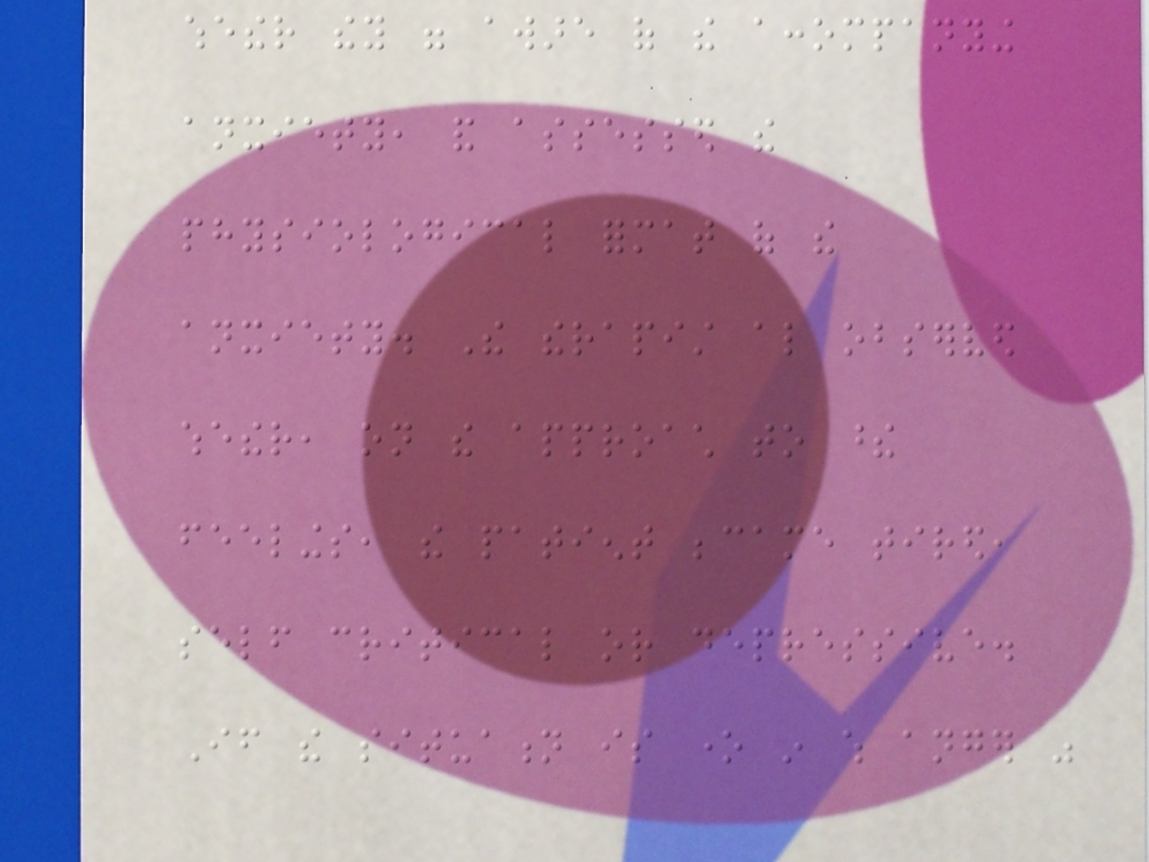whether they were aware of the accompanying
anxiety, and assessed the
physiological format of the
anxiety. The therapist also observed
whether, on the approach to these
feelings, the patient became tired,
self critical or depressive.
If the situation is one in which anger was
